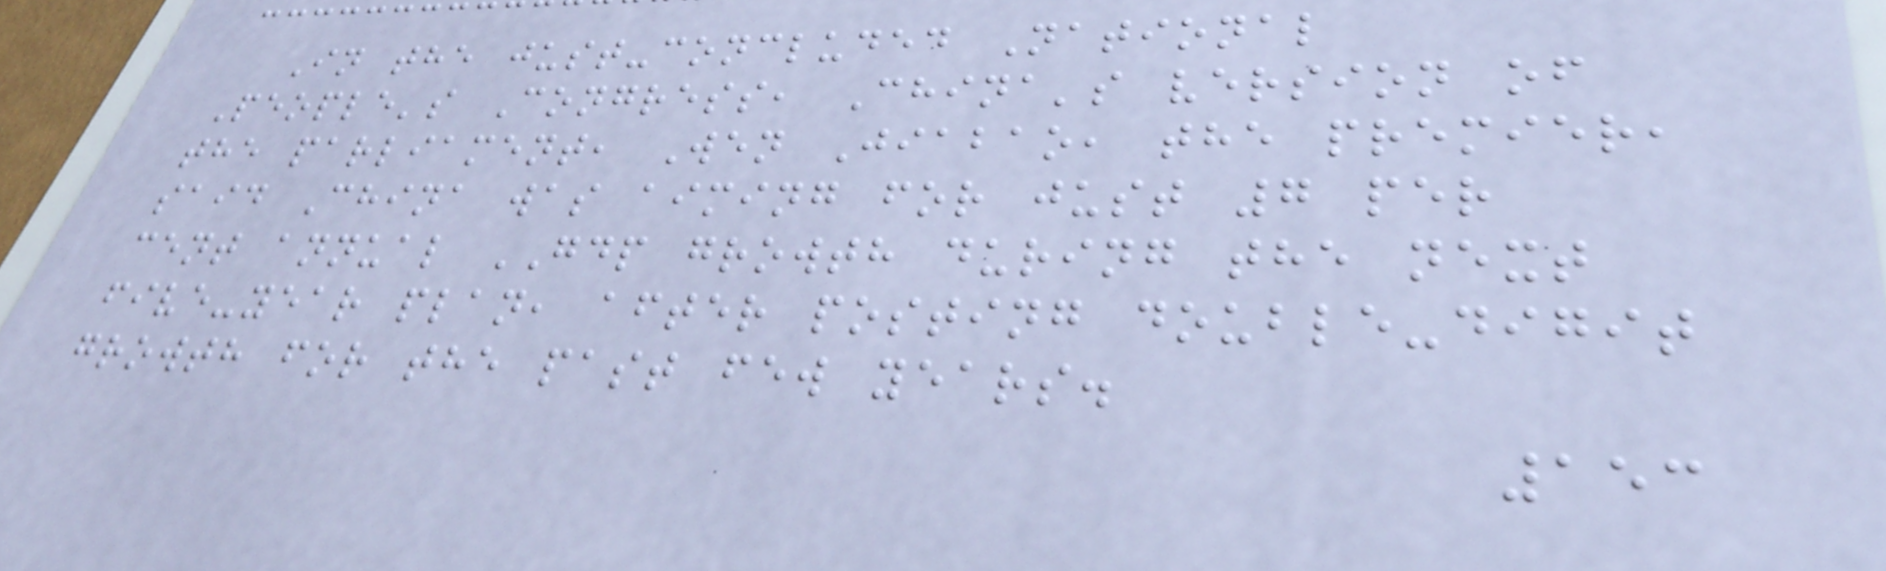In the just-concluded National
People's Congress, China's version of
the parliament, Wen Jiabao, the premier,
said China was aiming for just 7 per
cent annual GDP growth during the next
five-year plan, after posting double-digit
growth for the past few years.
153
